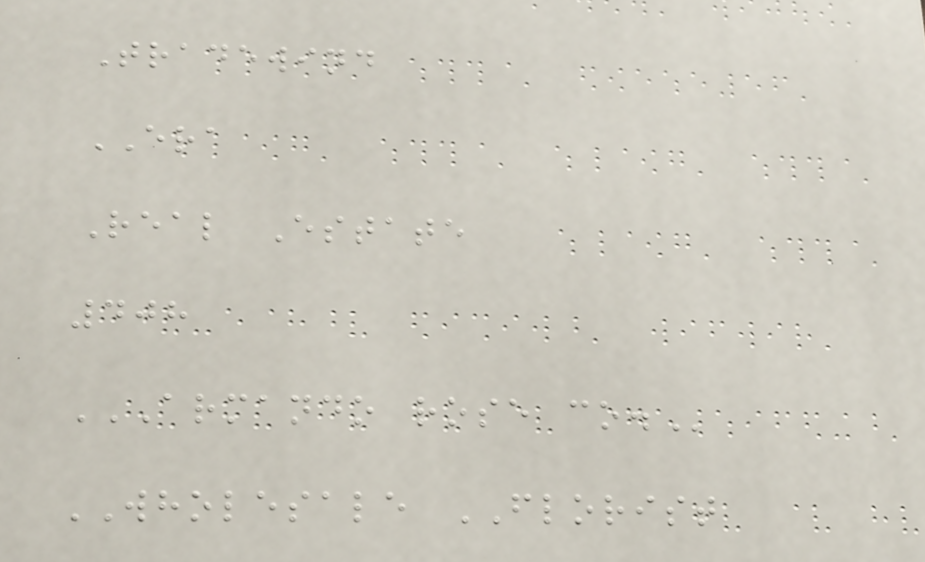Tradewind
ERA
Real Estate
408
ARMANDO ROSE CO.
WHOLESALE FLORIST
